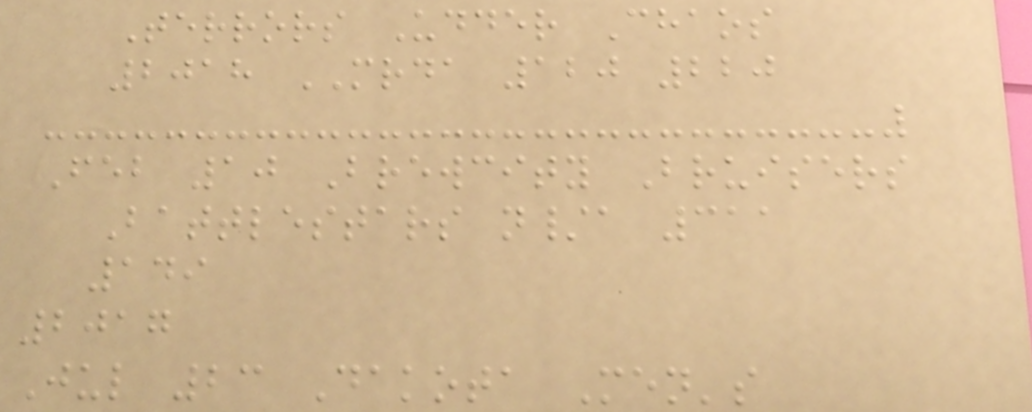Terrors Udder Chaos
2018 MRDA 120 220
Feb 10 Brewcity Bruisers
Battlestars n/a 311
149
2017
Jul 23 Dakota Men's
